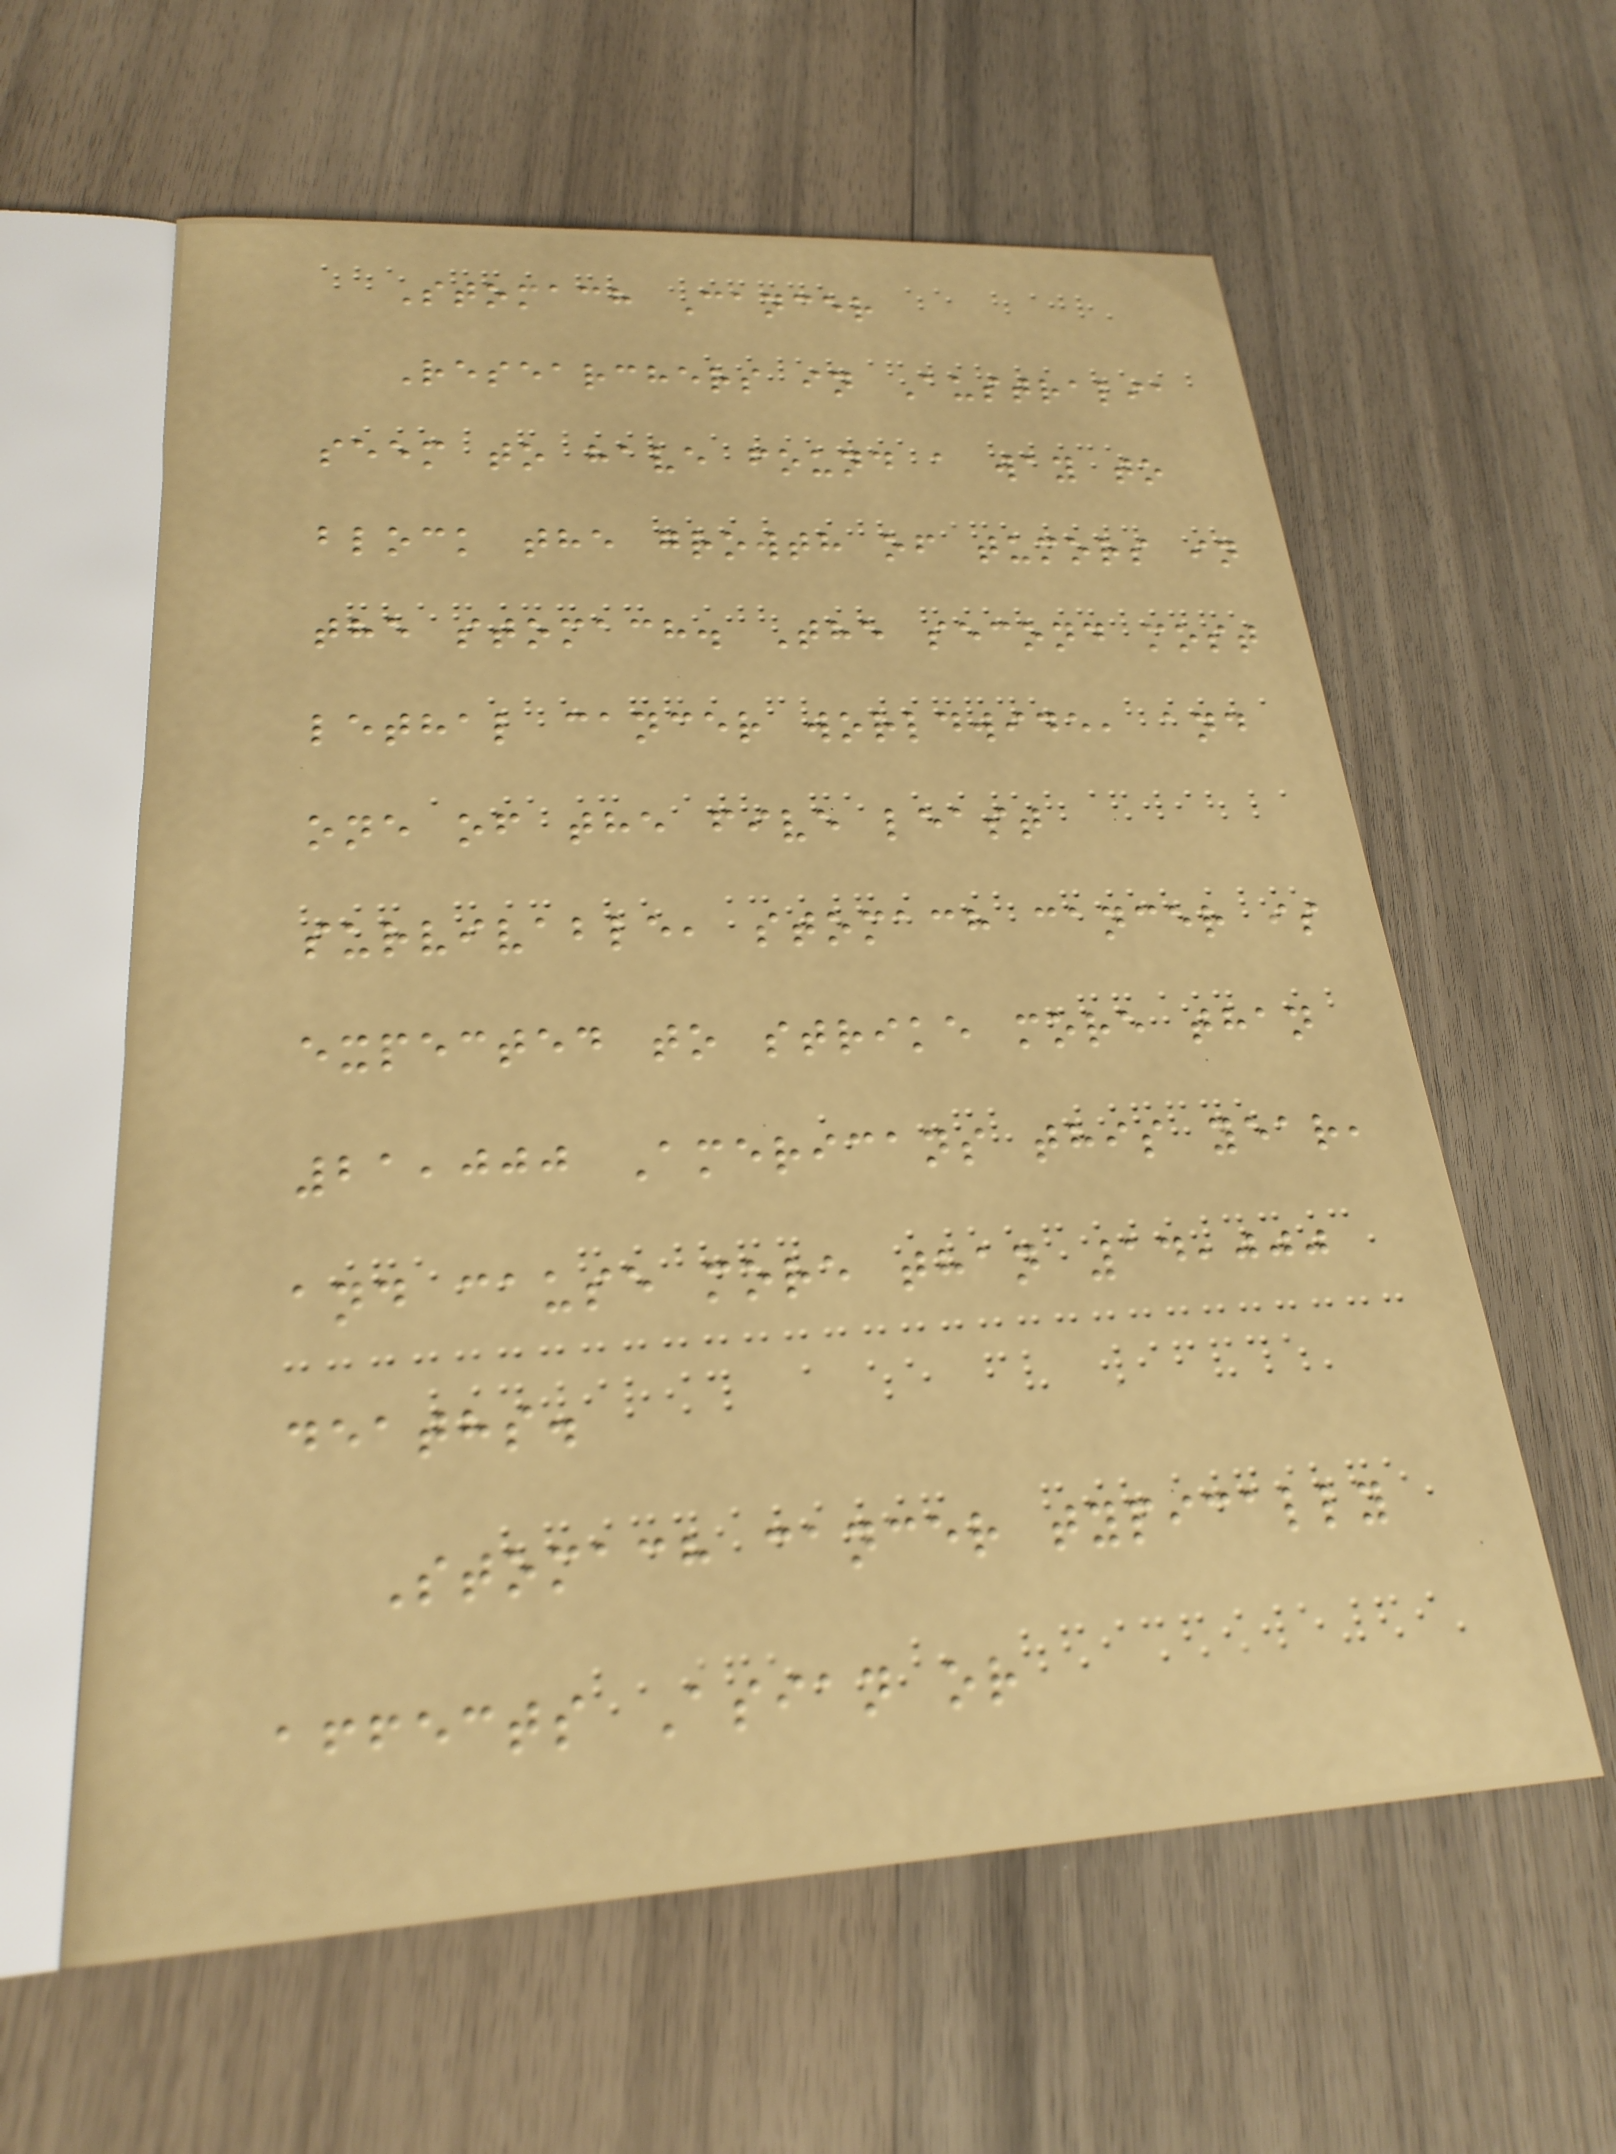Stomach Cancer
Researchers in Australia
seem to have found a way to
block the growth of tumors in
the stomach. The second most
lethal cancer worldwide, and
one of the five least
survivable, stomach cancer is
expected to strike more than
21,000 Americans this year,
and cause more than 14,000
deaths.
Stomach cancer typically
affects Asian or
